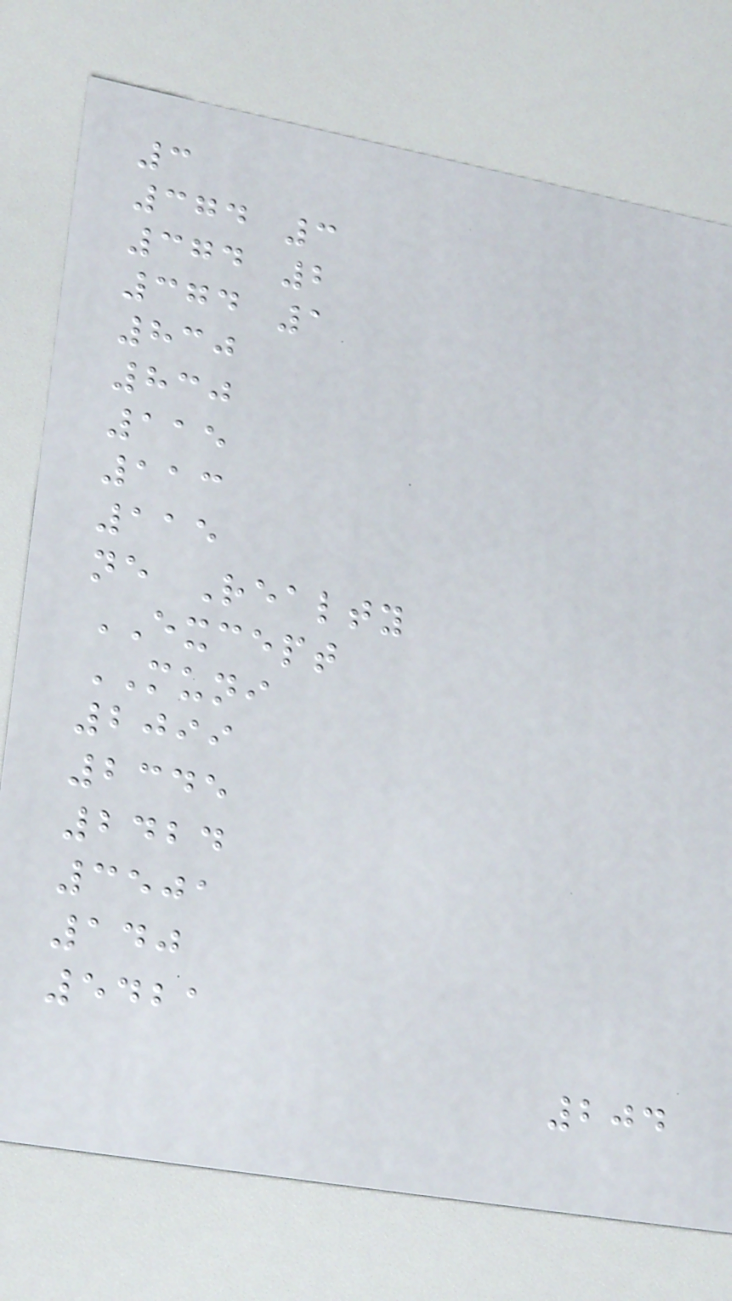3
374 3
374 2
374 1
830
830
115
113
115
ne Realty
EXCEPT
MUNI
2099
2345
2424
3501
140
5421
204
